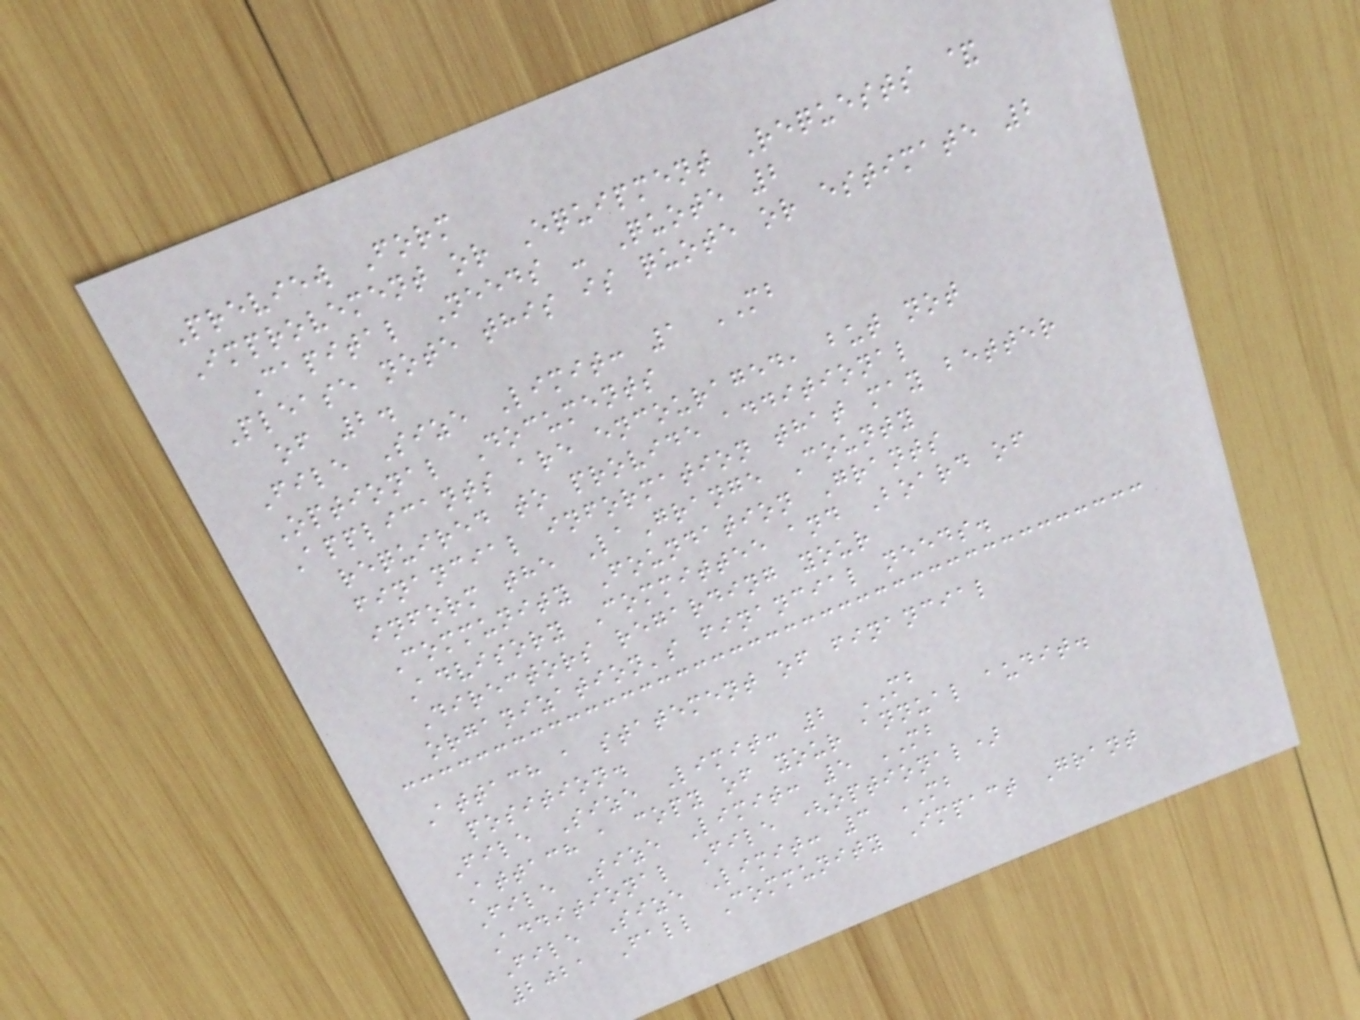Preview Form
Improvement or Equipment Requests &
Capital Needs - Quote 2
Please note this is quote or estimate 2
of 2.
File Size Limit: 1 MB
Optional Documents
Applicants are encouraged, but not
required to provide additional
financial information that may better
inform the LaGrange County
Community Foundation Grants
Advisory Committee and Board of
Directors regarding your
organization's financial needs.
Attach a statement of financial
position.
File Size Limit: 2 MB
Attach a copy of your annual audit.
File Size Limit: 5 MB
Additional File (optional)
File Size Limit: 3 MB
2021 Fall Community Impact Grant
